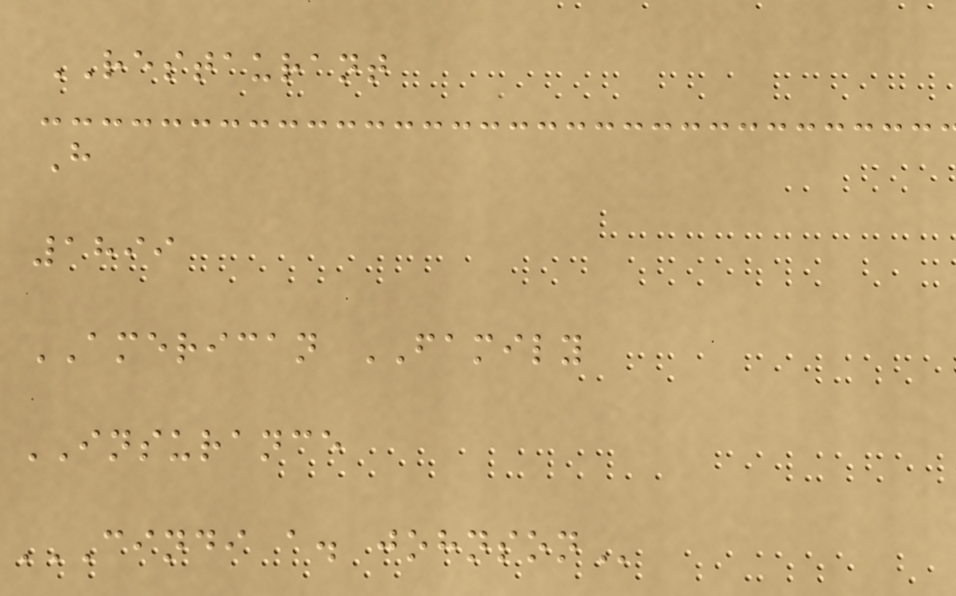RESTAURANT
H
1899
AMERICAN FAMILY
INSURANCE
CINDI A. JOHNSON
